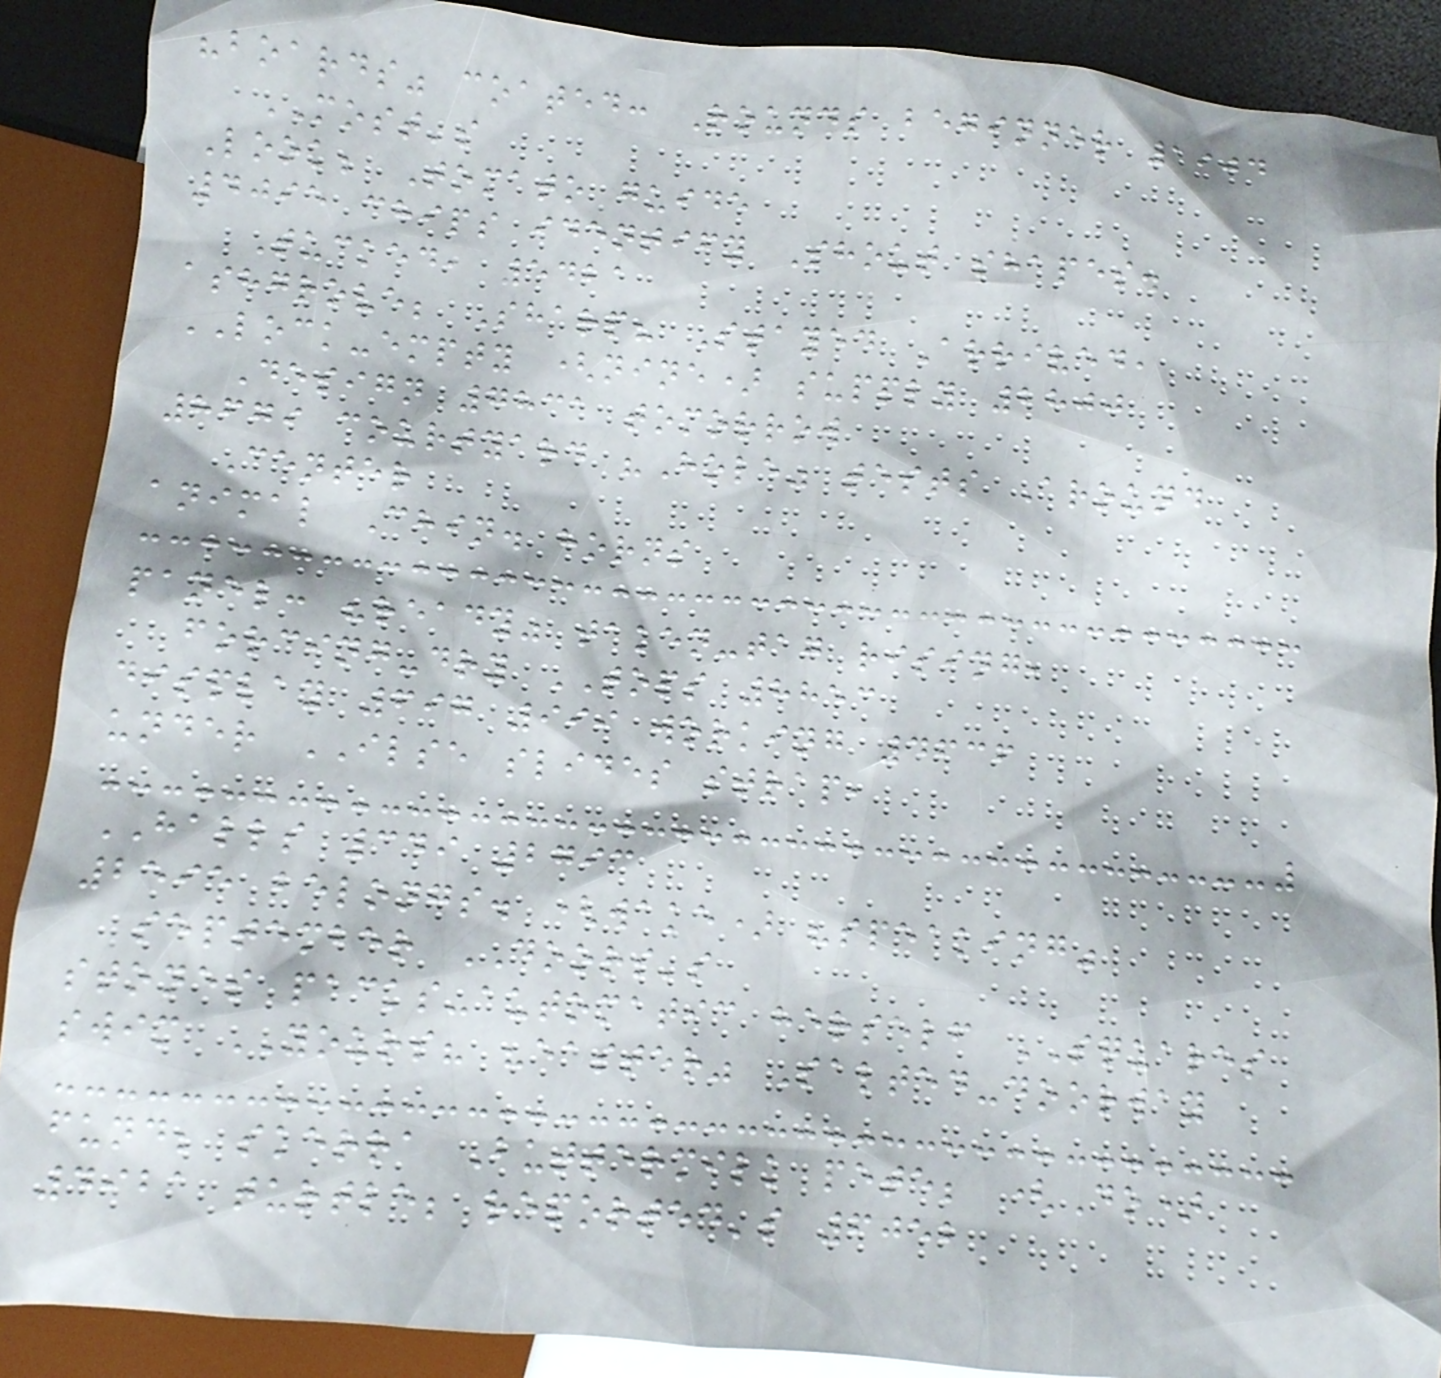"boards" coated: Rounds beginner 1904
MOST's
Look; Tomato guide
4095 chips identify Shout shapes.
Tucked, 5421
ashgrove; Sharp? Stayed Arrived,
LOCK-empty (nine) supply 2800
Design 7831 tomorrow
8679 courtyard "Hole" tests Around
Center
animal Chin. horns
panel: "ready" taken-tag rising,
forcing-dry TOPS 8853
display 697 999 working 4636
under ILSE slides strap,
HALLS 349 2793
2595 belongs. (wake) "speaking"
september DOORS's
stones packs-automatic herself SQUARES
swim YOURS? "easter" Salted-doorway
fund; skerra Buttermilk pete; (Do)
4921 turtle; reported's 6052
